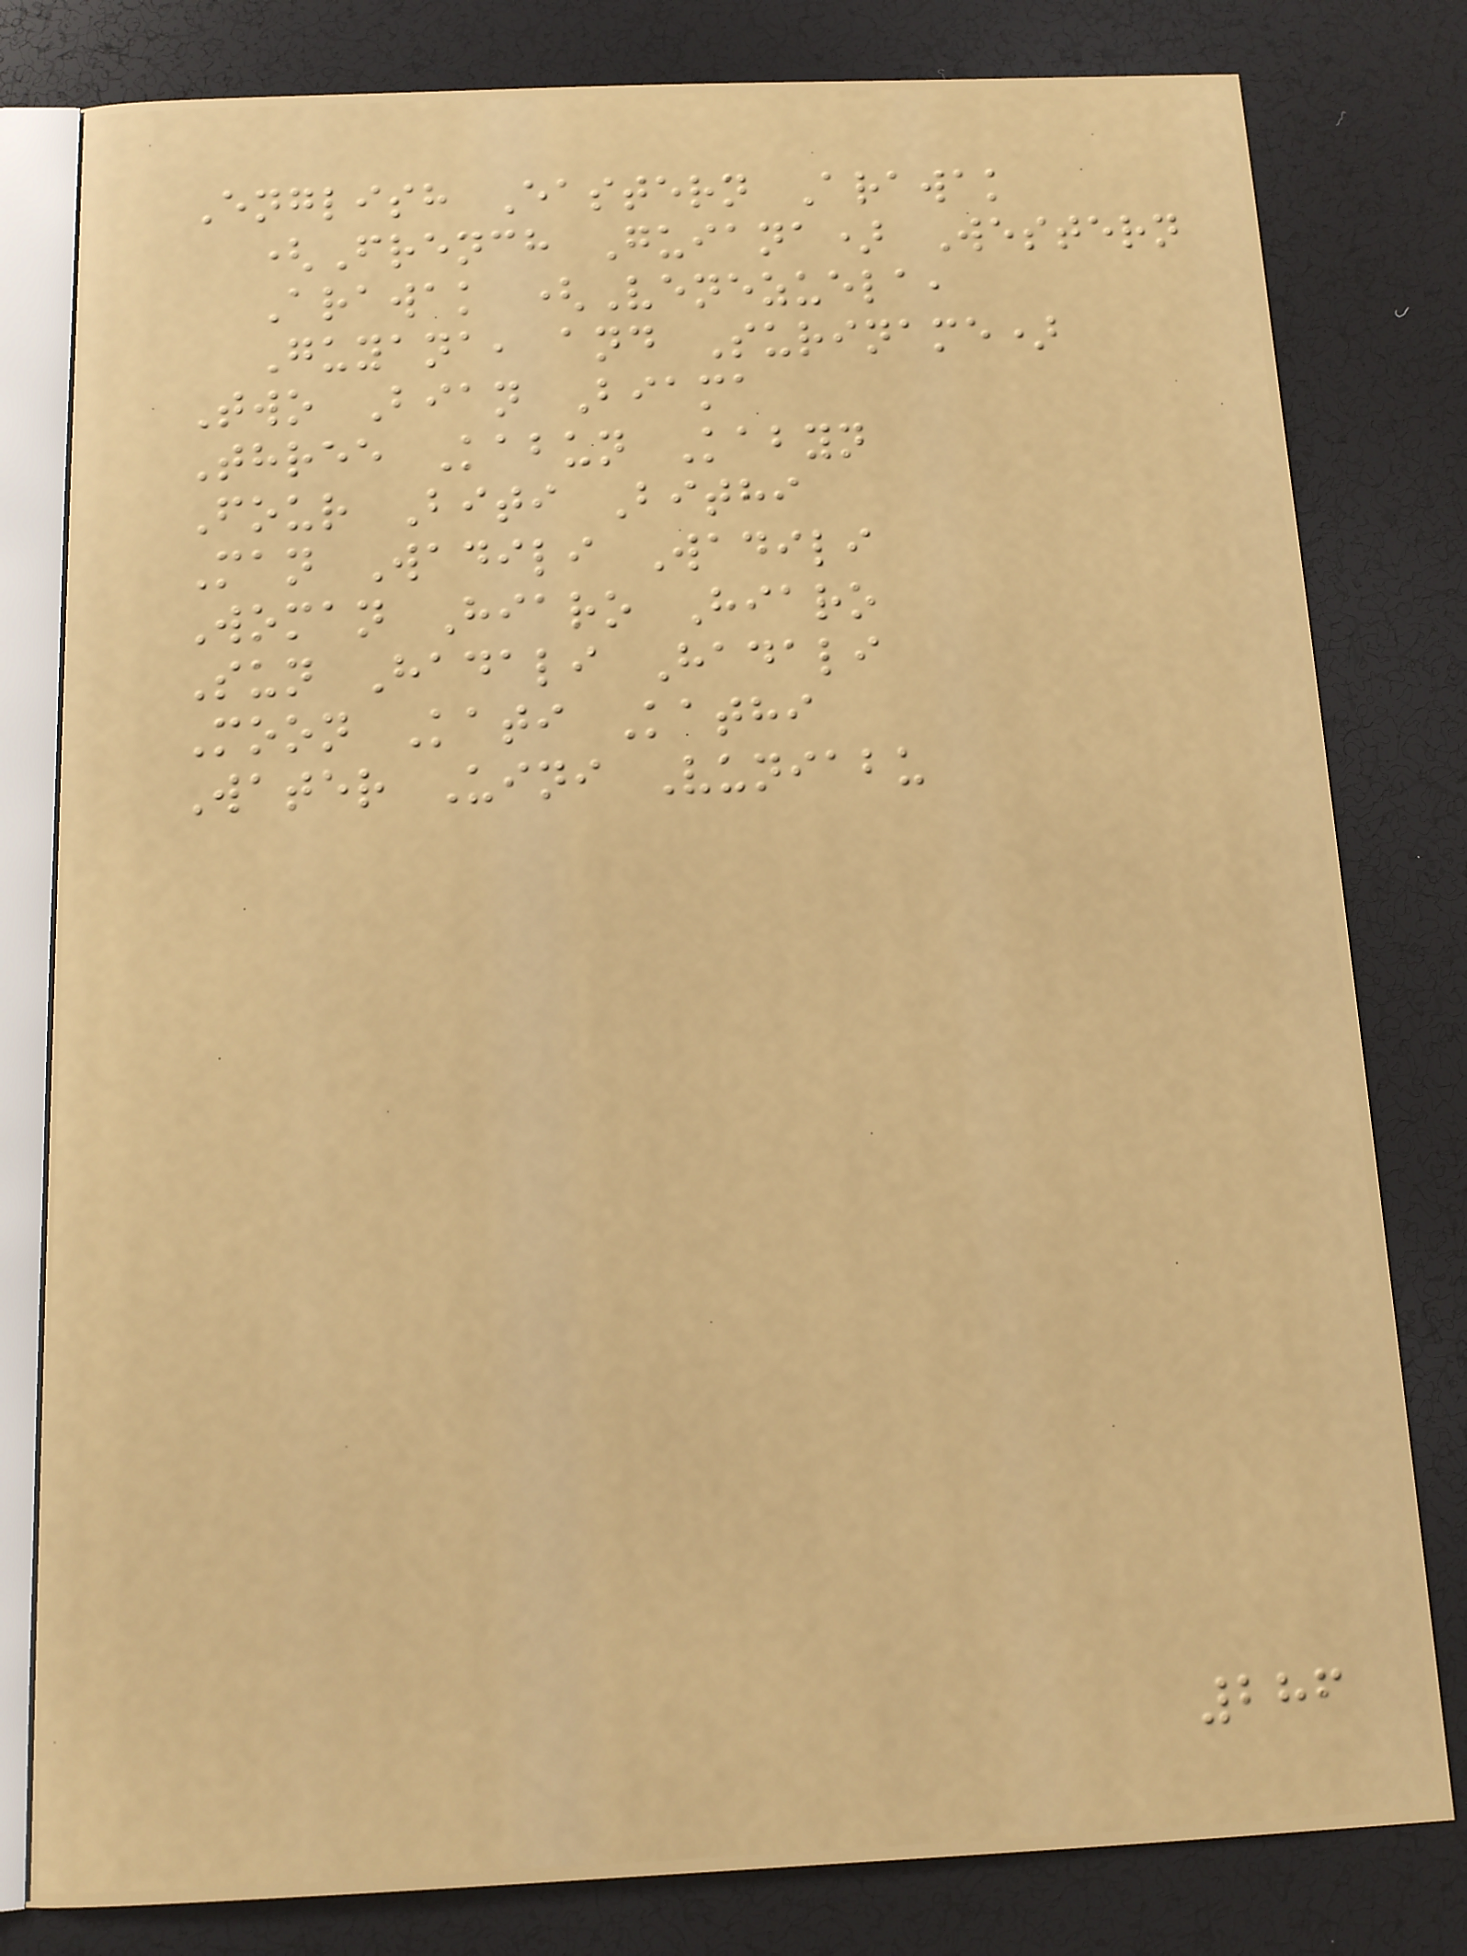English Eastern Arawak
(French Guiana) Western
Arawak (Venezuela,
Guyana, and Suriname)
Two Bian Biama
Three Kabun Kabyn
Four Biti Bithi
Man Wadili Wadili
Woman Hiaro Hiaro
Sun Hadali Hadali
Moon Kati Kathi
Water Uini Vuniabu
286
